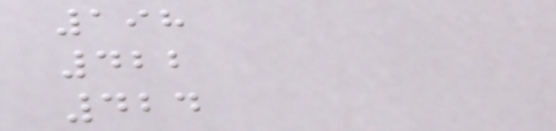198
422
424
